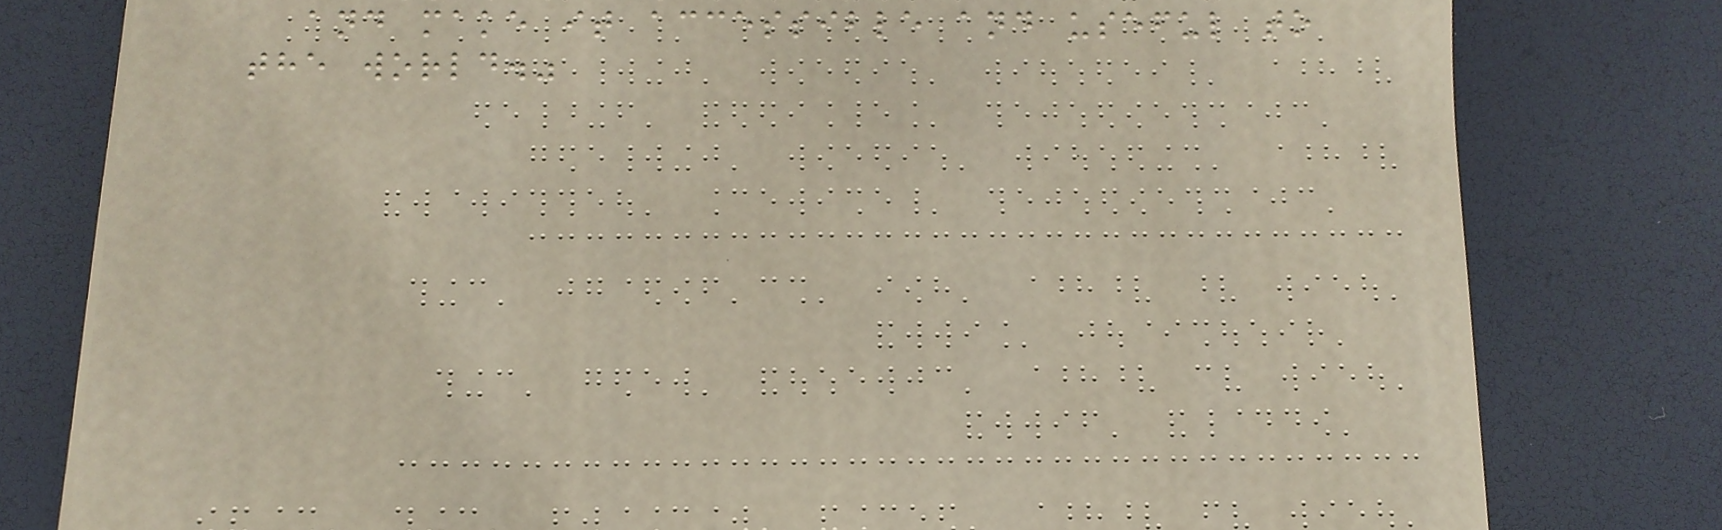and make it accessible and useful to
the world."
